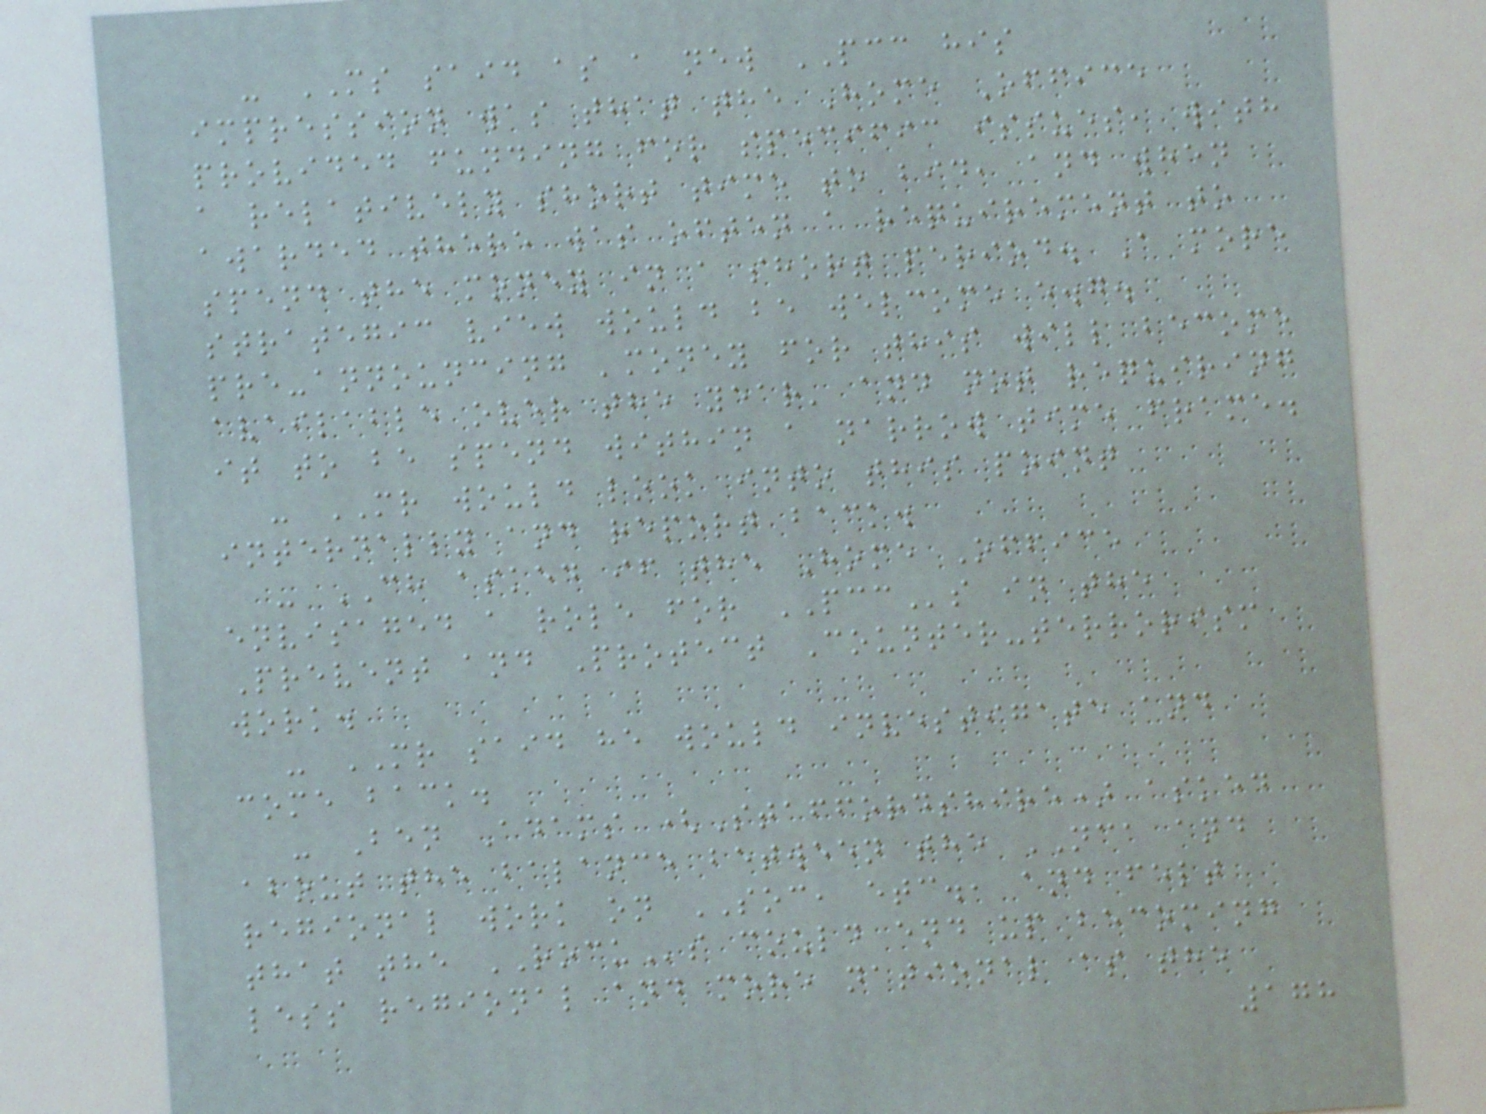- MS said as a new PCC his
impression was that the Home Office
provided funding for specific issues, with
a relatively short time to bid, and when
awarded there was often a requirement to
spend the money in a short period. A more
strategic view would be welcome e.g.
pre-announcing 'money for this will become
available over the year' and not requiring
it to be spend within a narrow time frame.
- MR would look into this point
internally and report back.
- CH asked if the Home Office
envisaged a role for PCCs in the
Prevent and Protect Counter-terrorism
work.
- MR said he would investigate and
come back.
- Ben Adams (Staffordshire) asked
about the balance between the NCA and
regional work on SOC, etc., and felt
that the ROCUs could end up becoming
less regional and more national as the
178
